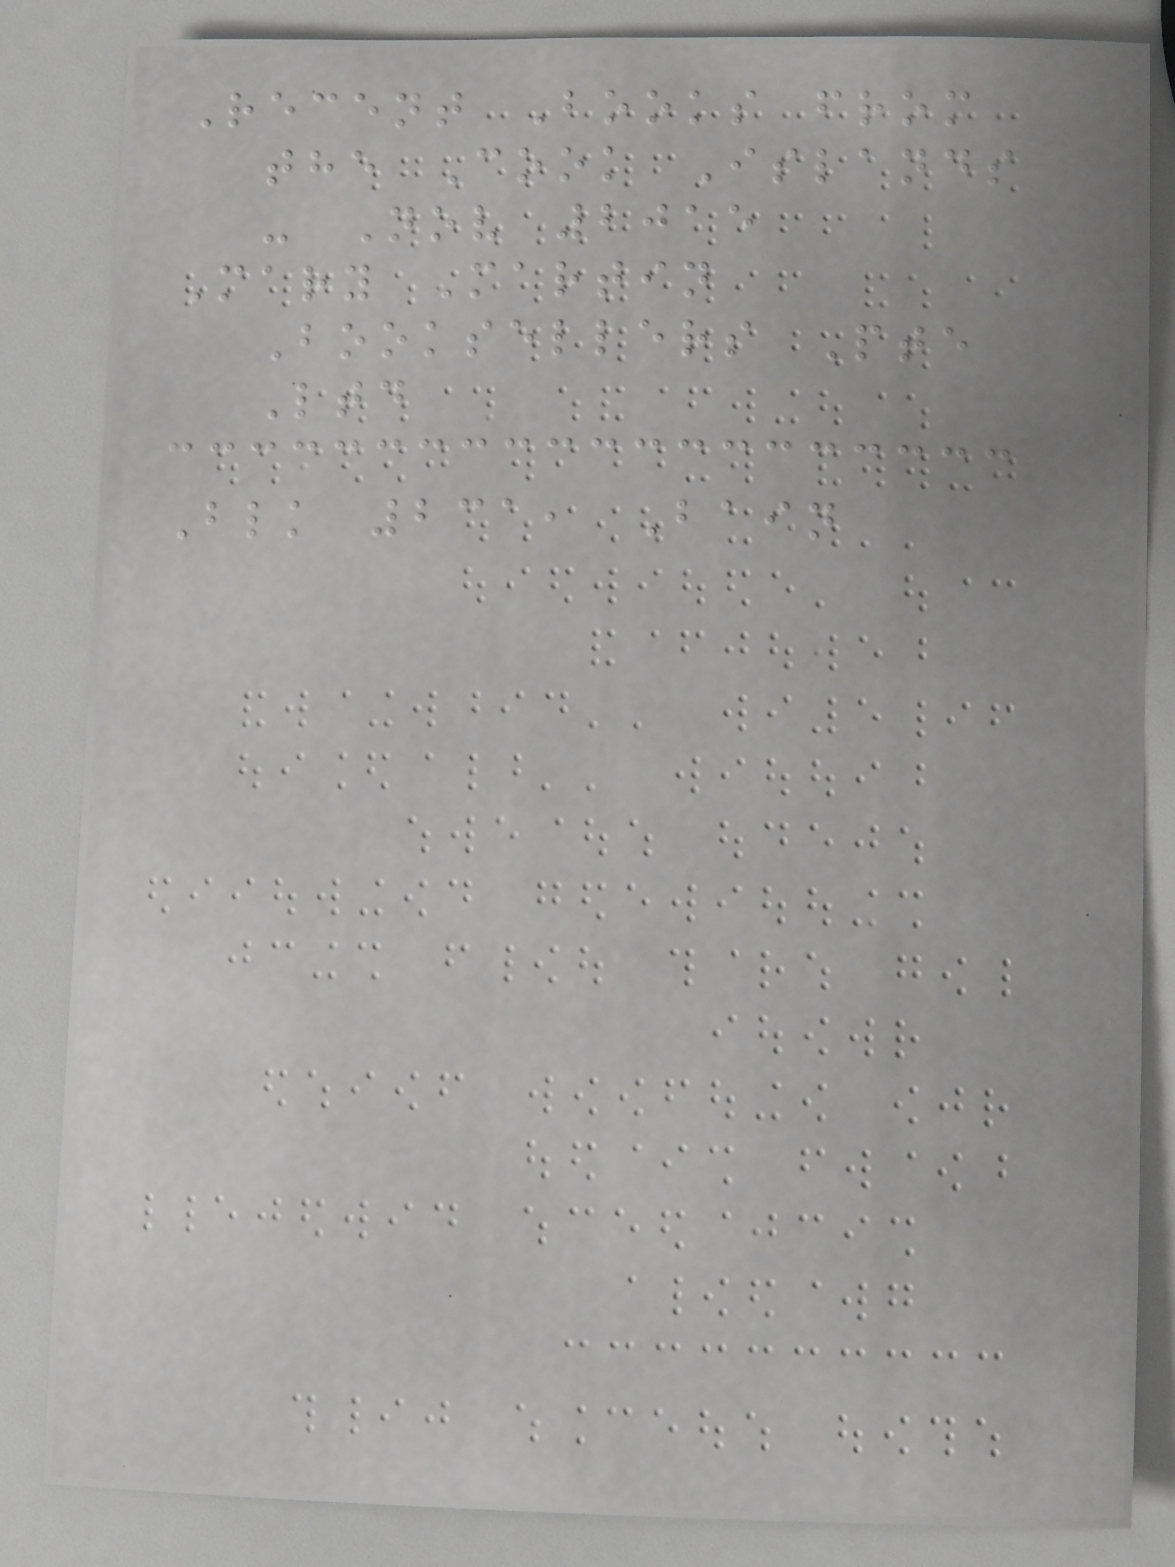Recent Books from
the Cook Islands
- Nov 2015
Mary Martin
Booksellers Pte
Ltd
Blk 231, Bain
